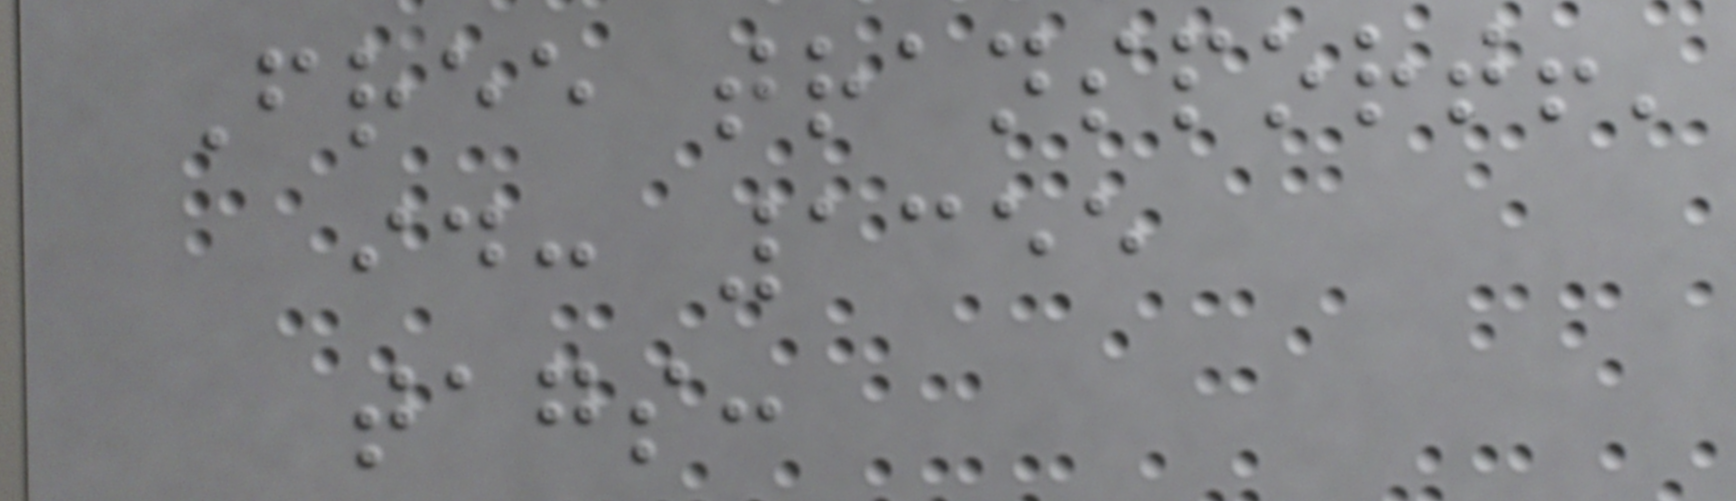Free transport!'
id: 1355
tags:
